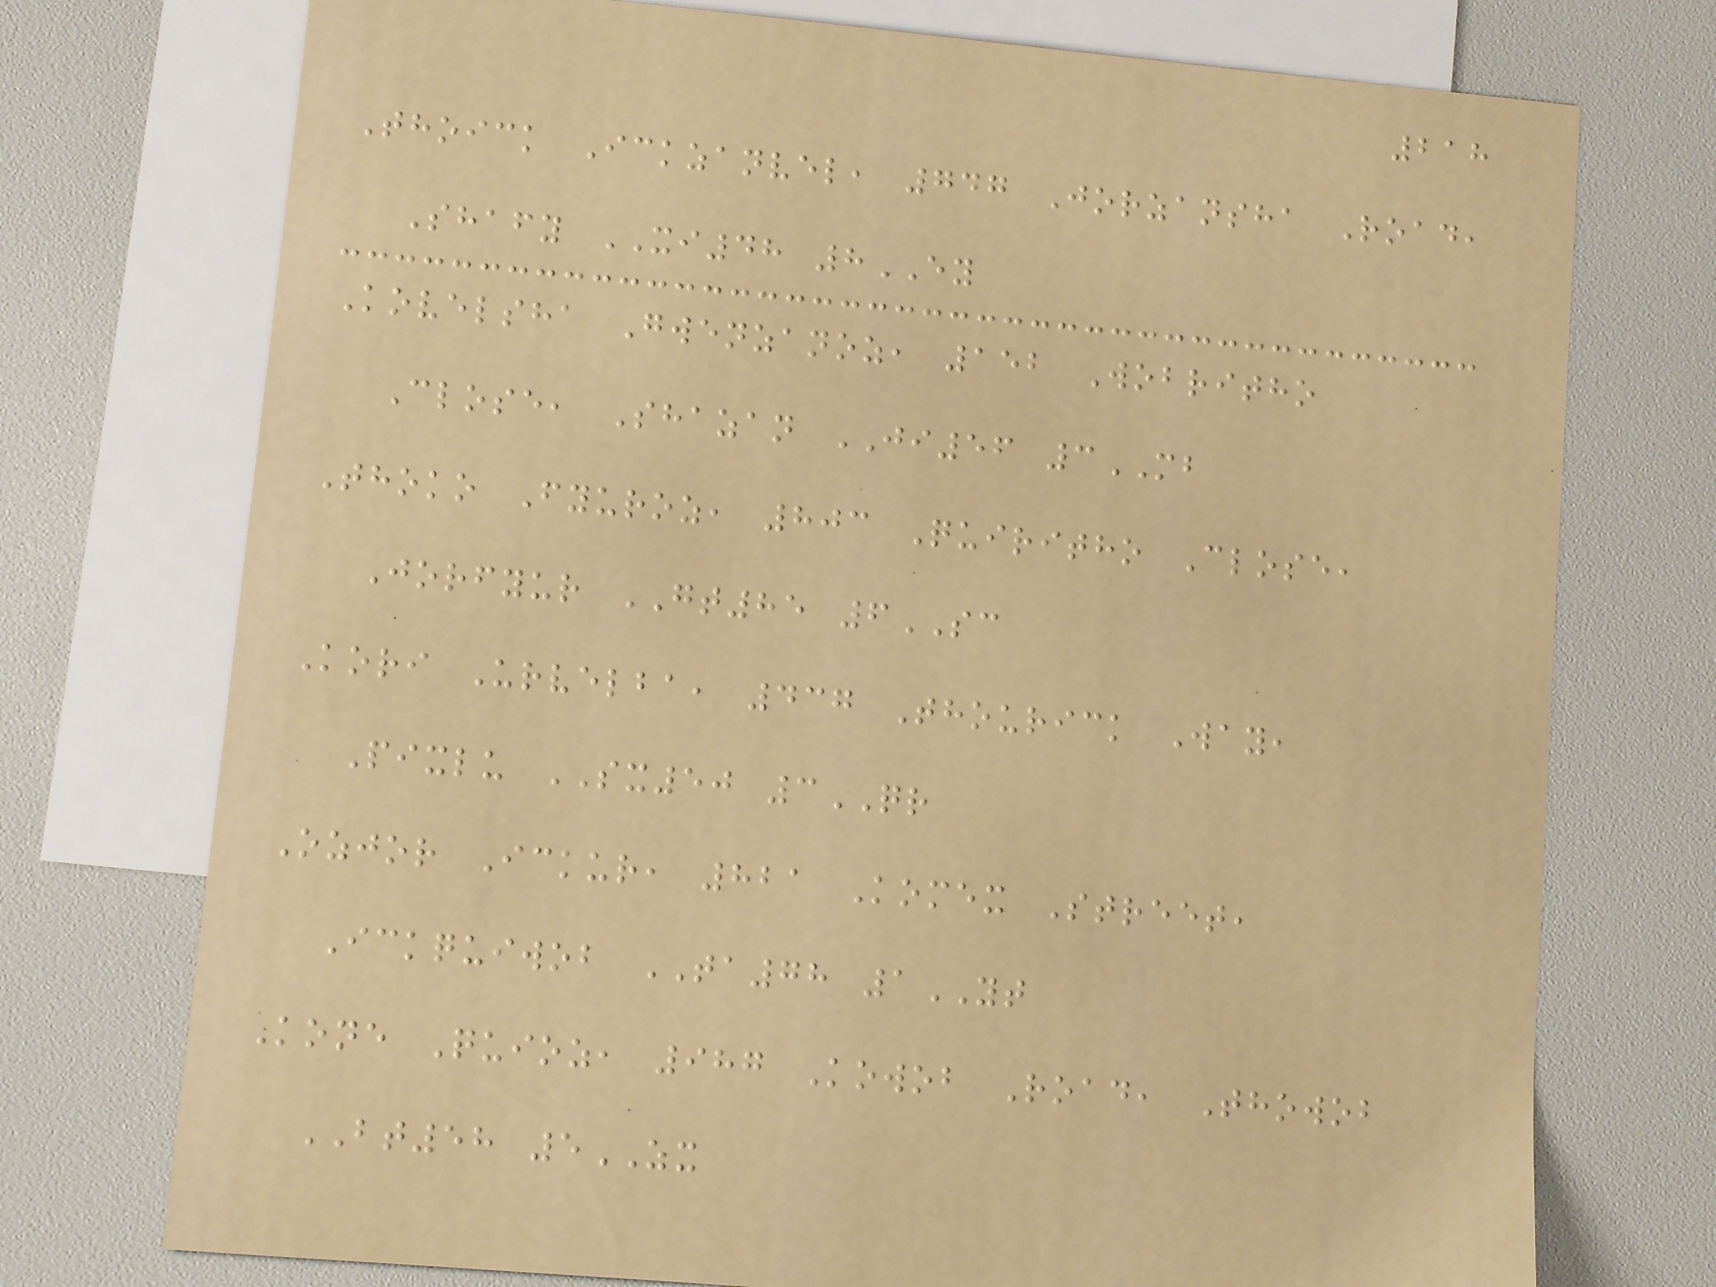218
Thoick Ickzanvel, 747 Jorzansha Road,
Shafy XI48 8EY
Kovelsha Gwenzanoz, 152 Wobritho
Close, Shazan JI56 3MB
Thoko Fyuroz, 803 Quiritho Close,
Jorfyur GT85 6SC
Kori Urvelba, 437 Thourick Way,
Pixlu SX50 3QR
Ozjor Ickur, 821 Komex Street,
Ickquiwob TA78 1YT
Kone Quioz, 987 Kowob Road, Thowob
BT58 5ZX
